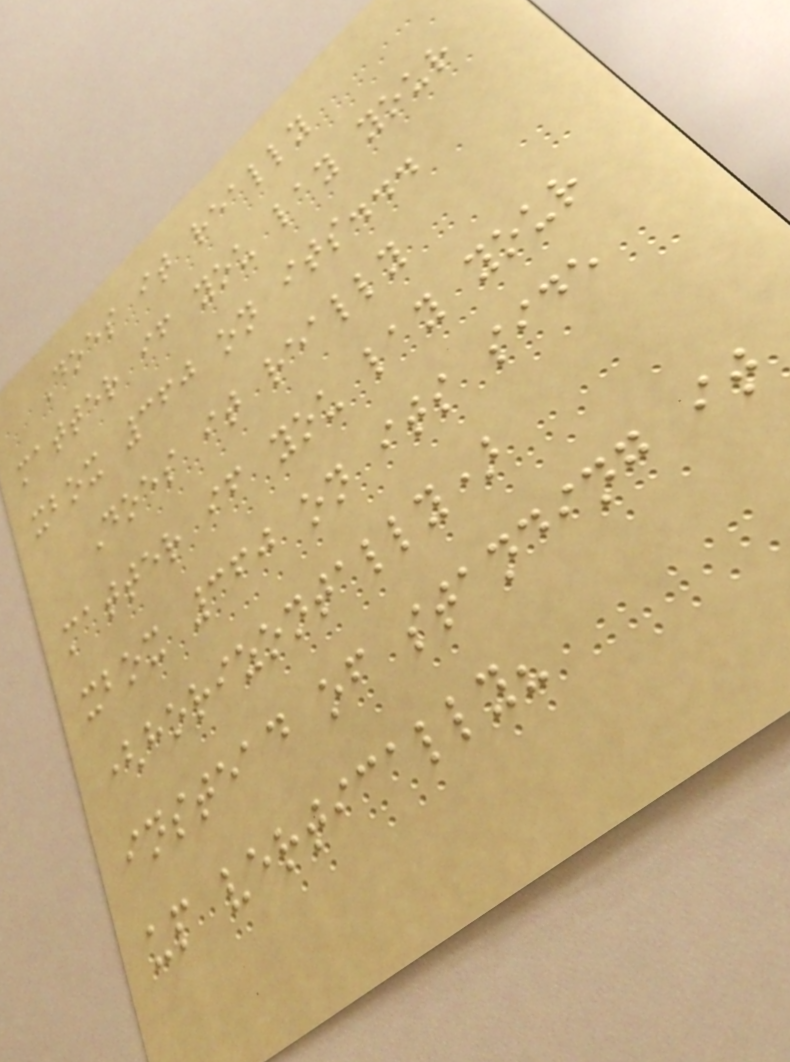Does it really
matter if you lay your
xbox 360 on its...
Does it really
matter if you lay your
xbox 360 on its side
(horizontally)
instead of standing it
up vertically?
